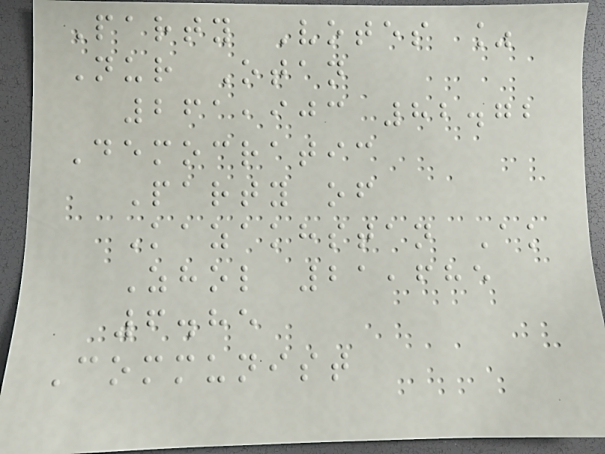Party Votes %
Nur Otan
261,903 82.72
Democratic
Party of
Kazakhstan Ak
Zhol 21,685
6.85
Communist
